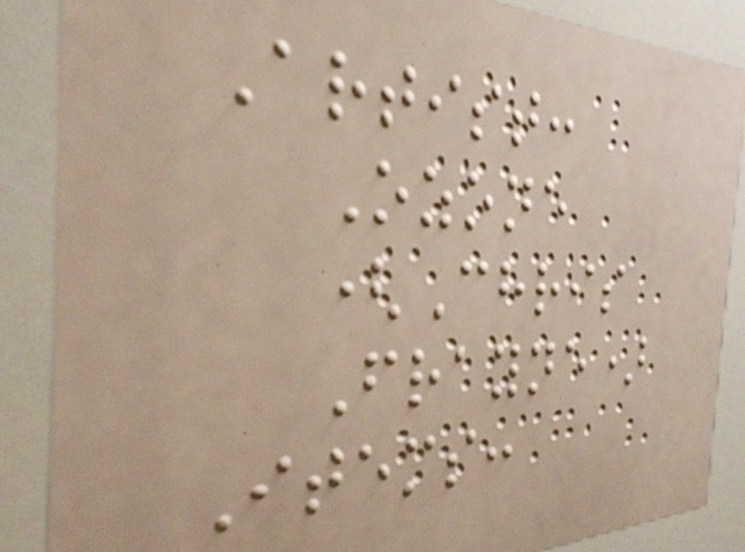Artist:
Ozone
(Chris
Frayne)
Items:
